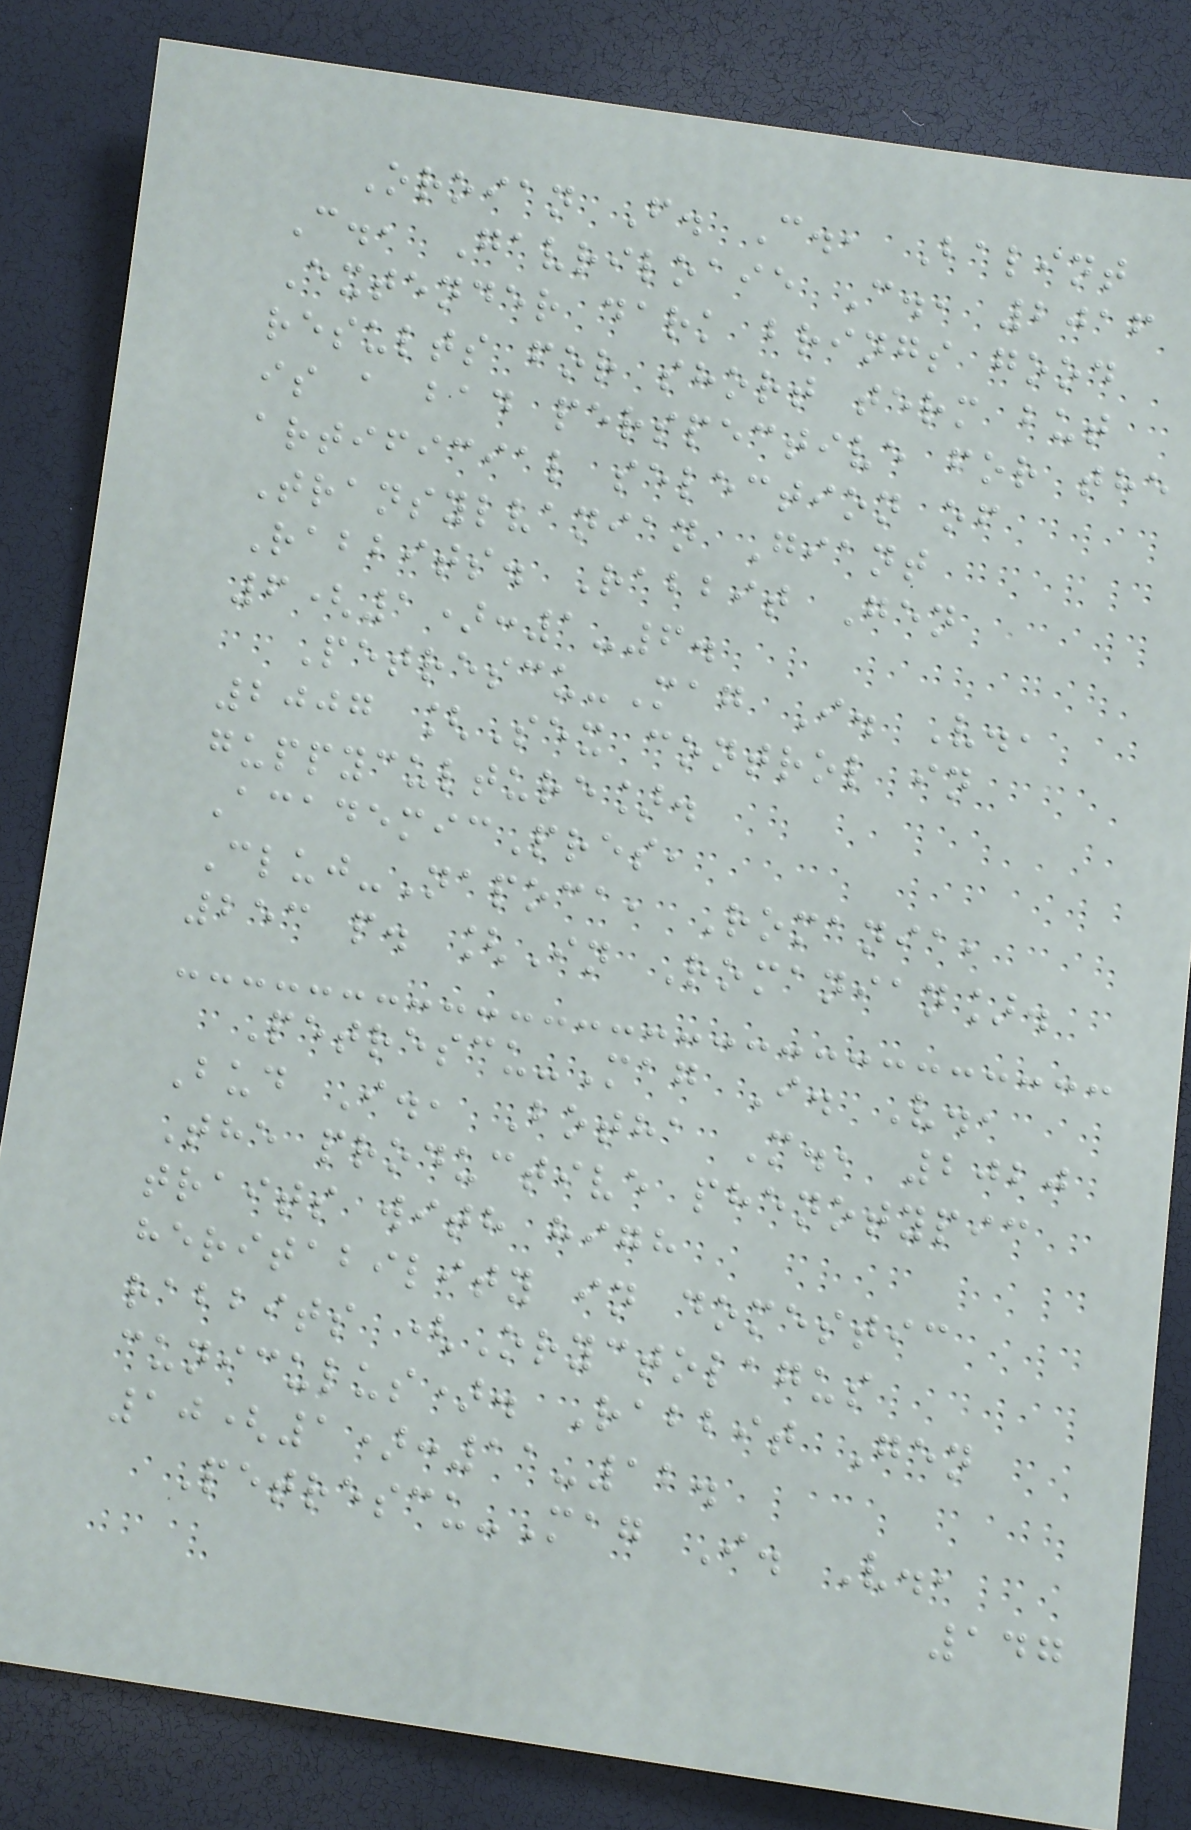Oroian F. C., Balint
C., Gavriloaie C., 2016
Extender dark brings good
results for short term but
is a bad perspective for the
artificial selection of
Transylvanian Giant
Rabbits. Rabbit Gen
6(1):1-6.
Petrescu-Mag I. V.,
2007 [Sex control in
guppyculture].
AcademicPres,
Cluj-Napoca, Romania,
253 p. [In Romanian].
Petrescu-Mag I. V.,
Bud I., Botha M., 2020
The productive phenotypic
traits with high
heritability in domestic
rabbits (Oryctolagus
cuniculus). Rabbit Gen
10(1):11-12.
Petrescu-Mag I. V.,
147
